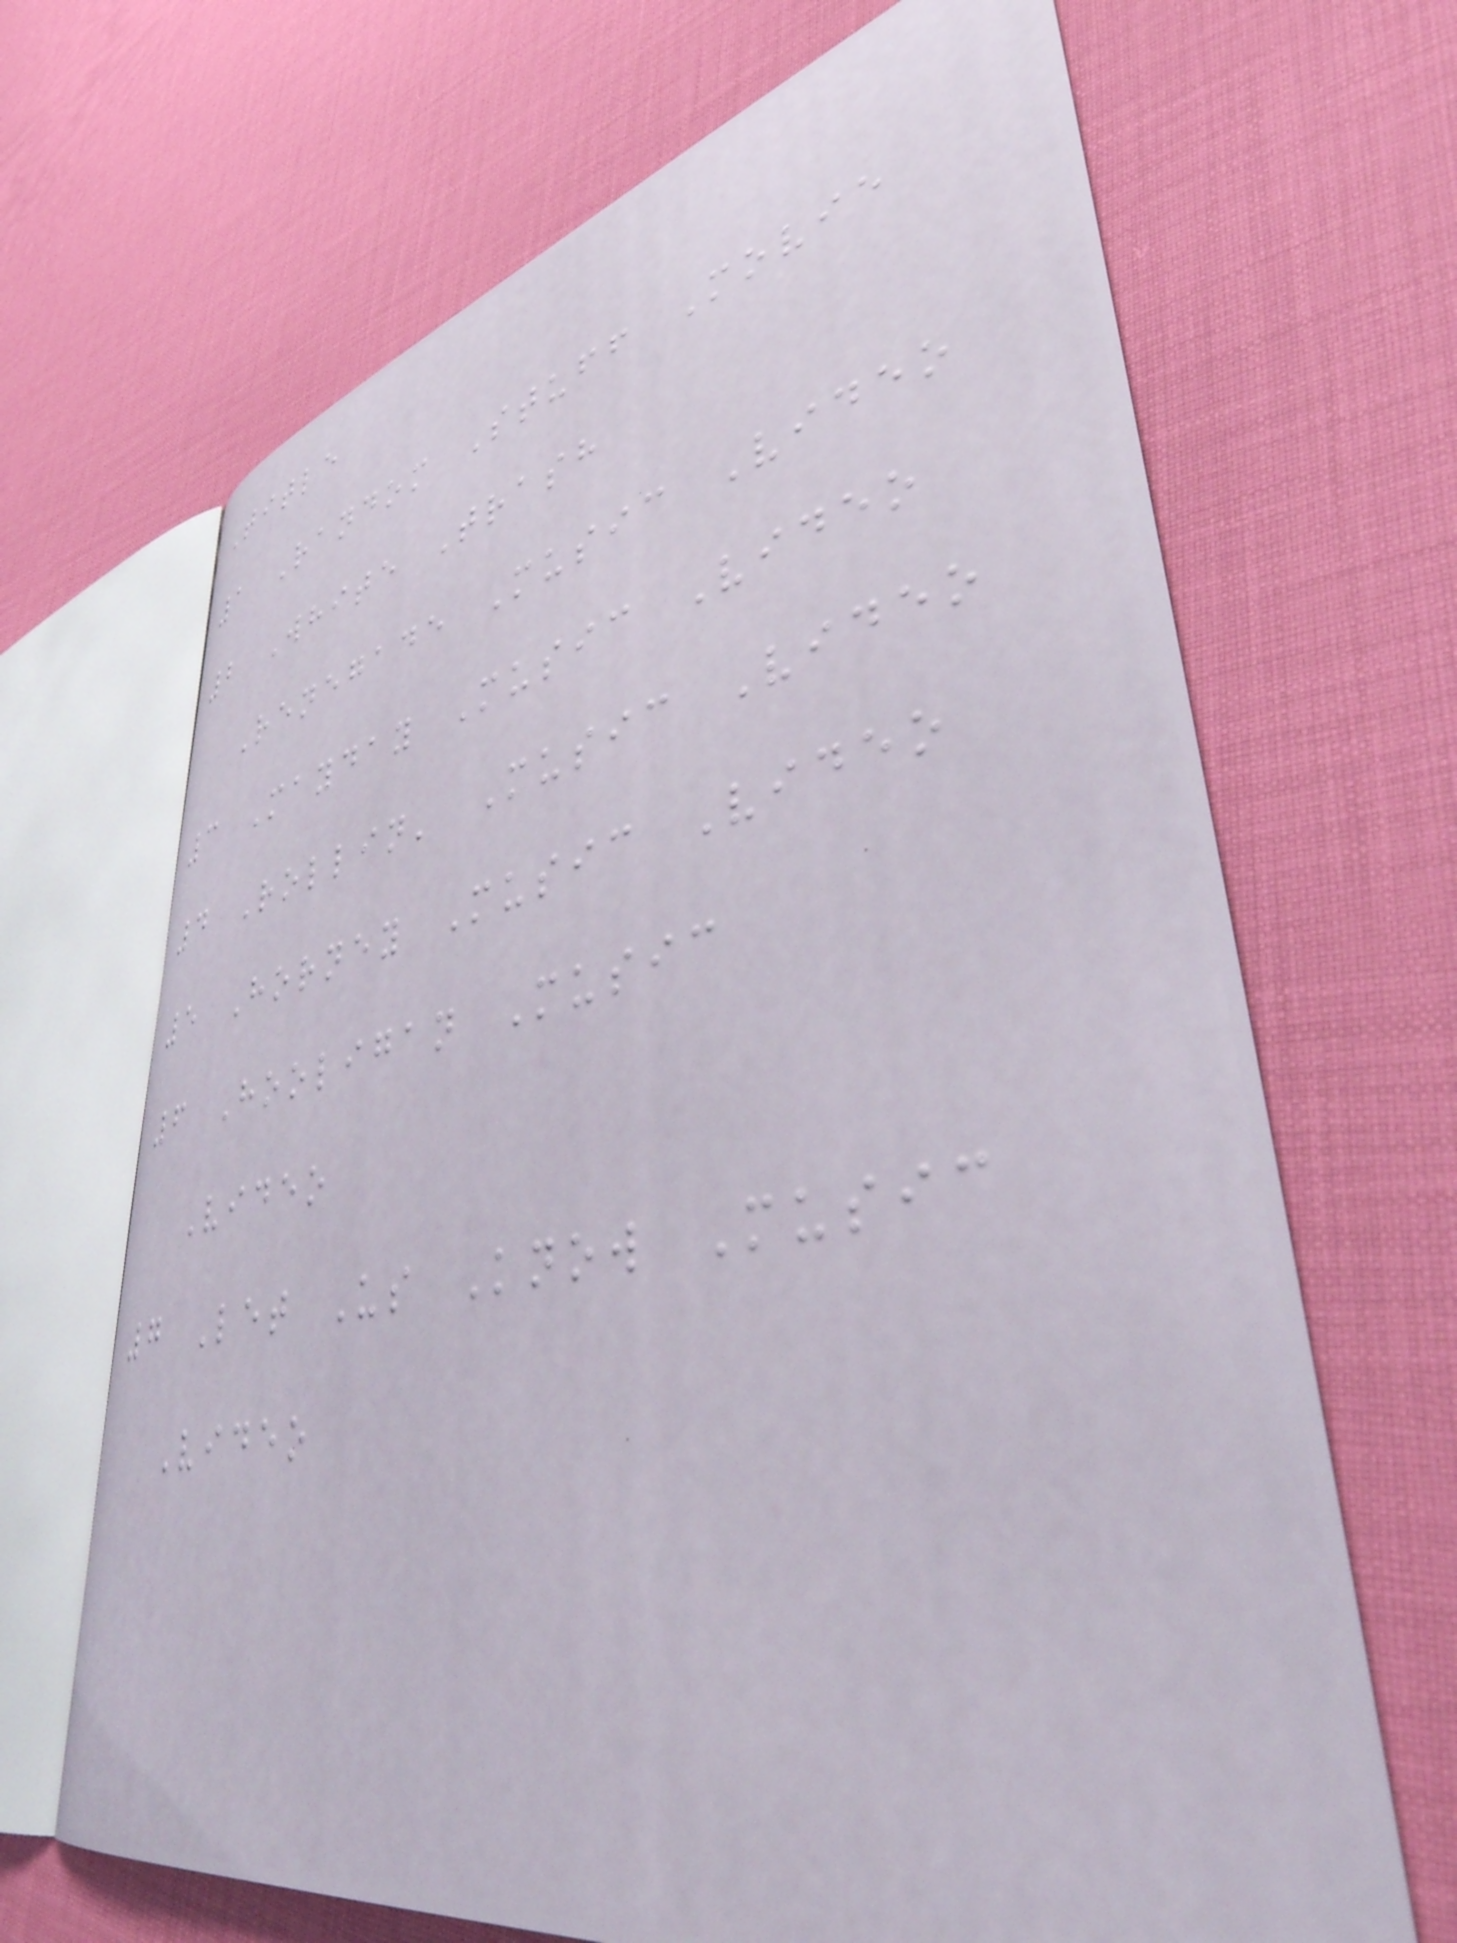Title
1 Random Stuff Movie
2 White Trash
Renegade Music Video
3 Mayday Music Video
4 Rollin' Music Video
5 Horney Music Video
6 Hooligan Music
Video
7 Let Us Know Music
Video
